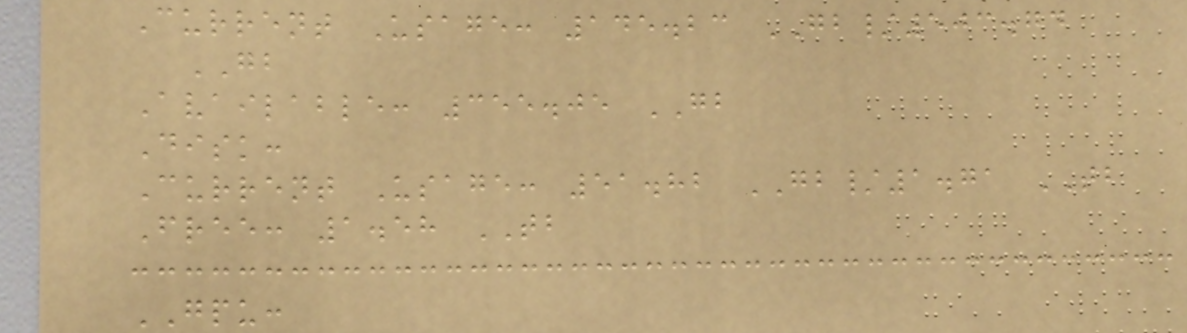Current Usage: 145.23 GB/503.74
GB
Available: 355.05 GB
Disk:
Current Usage: 51.82 GB/1.71 TB
Free: 1.58 TB
GPU:
